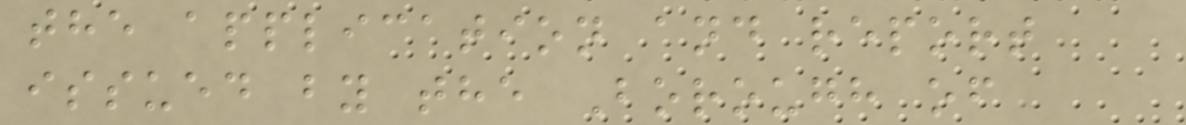the application and report
issued by the Borough of
